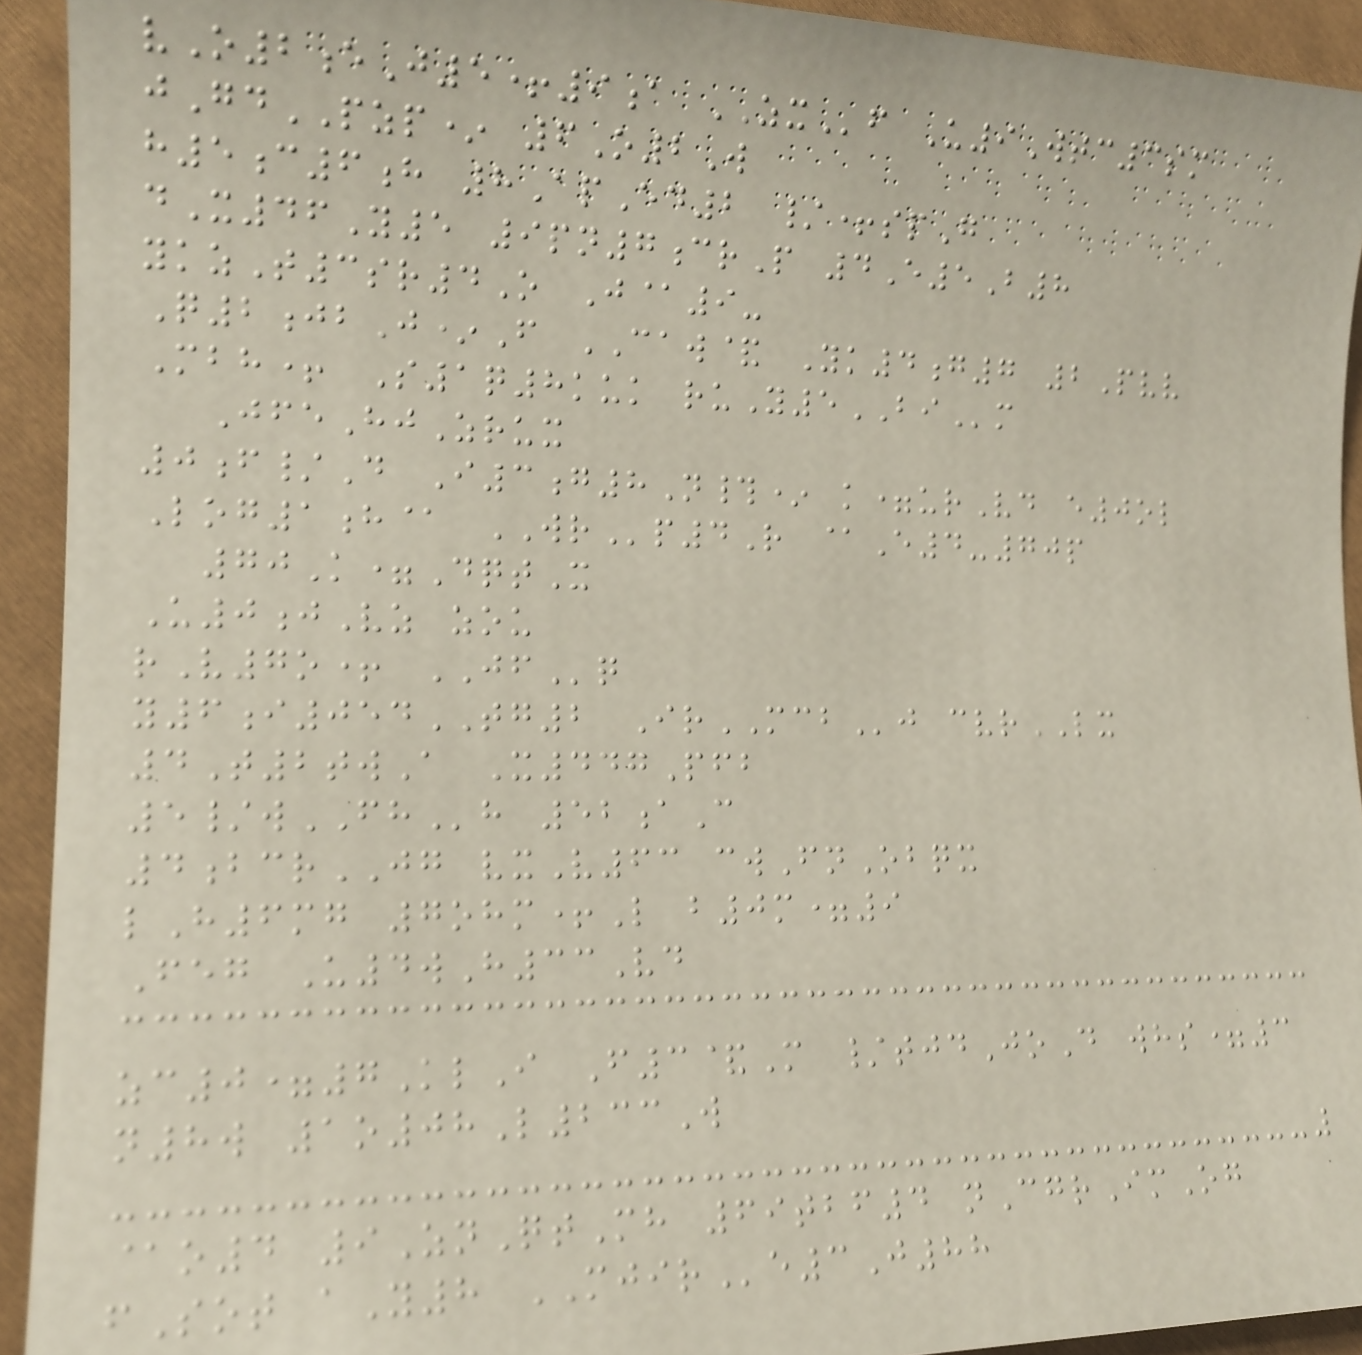vO2eJ5+9a ZXf U9Wtc3sm
jGdPZP* 6O2W
h5c6h 8ApEd2 /+spG
dX46Y5 9pn7crP 4E5B8
ykzT3sr4O J@9-
Q2jbJ*F CAW& Yk4g7 2Pvv
Mbh+ S1q8kuk ruY5BIm
JfeHjZrux
0f/D I3g8N#* k=urVd e0ol
Log1h@ WRp4R @E4-70p
70K=DqtX
U0jVz zou
rV7o+ JFq
y6i054TG2 IrMCBj cvrLX
4T2twA X447Pfb
5/wFHh 52aC
4bcrJG vxV63 cwFnObqx
lH6mg 7ohm+L b0m=9
Feg U4wH33Vd
zc0=7KlI F3&M /tjdJoD whs=3
n8w 1o08L233W
@o4 9ZnQtMh 69tbf4 nCgrImOg
fSot aY8 MJIRe3J88
